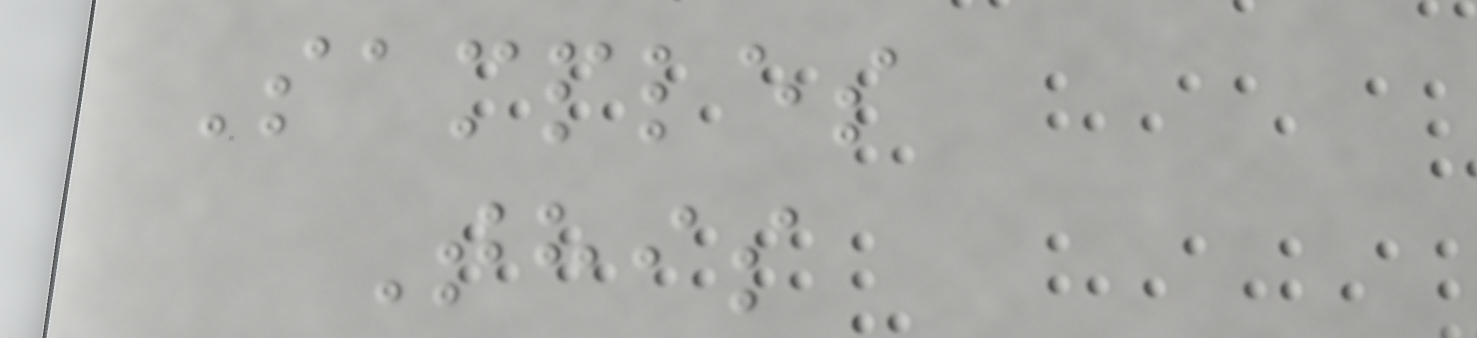Samples
This
